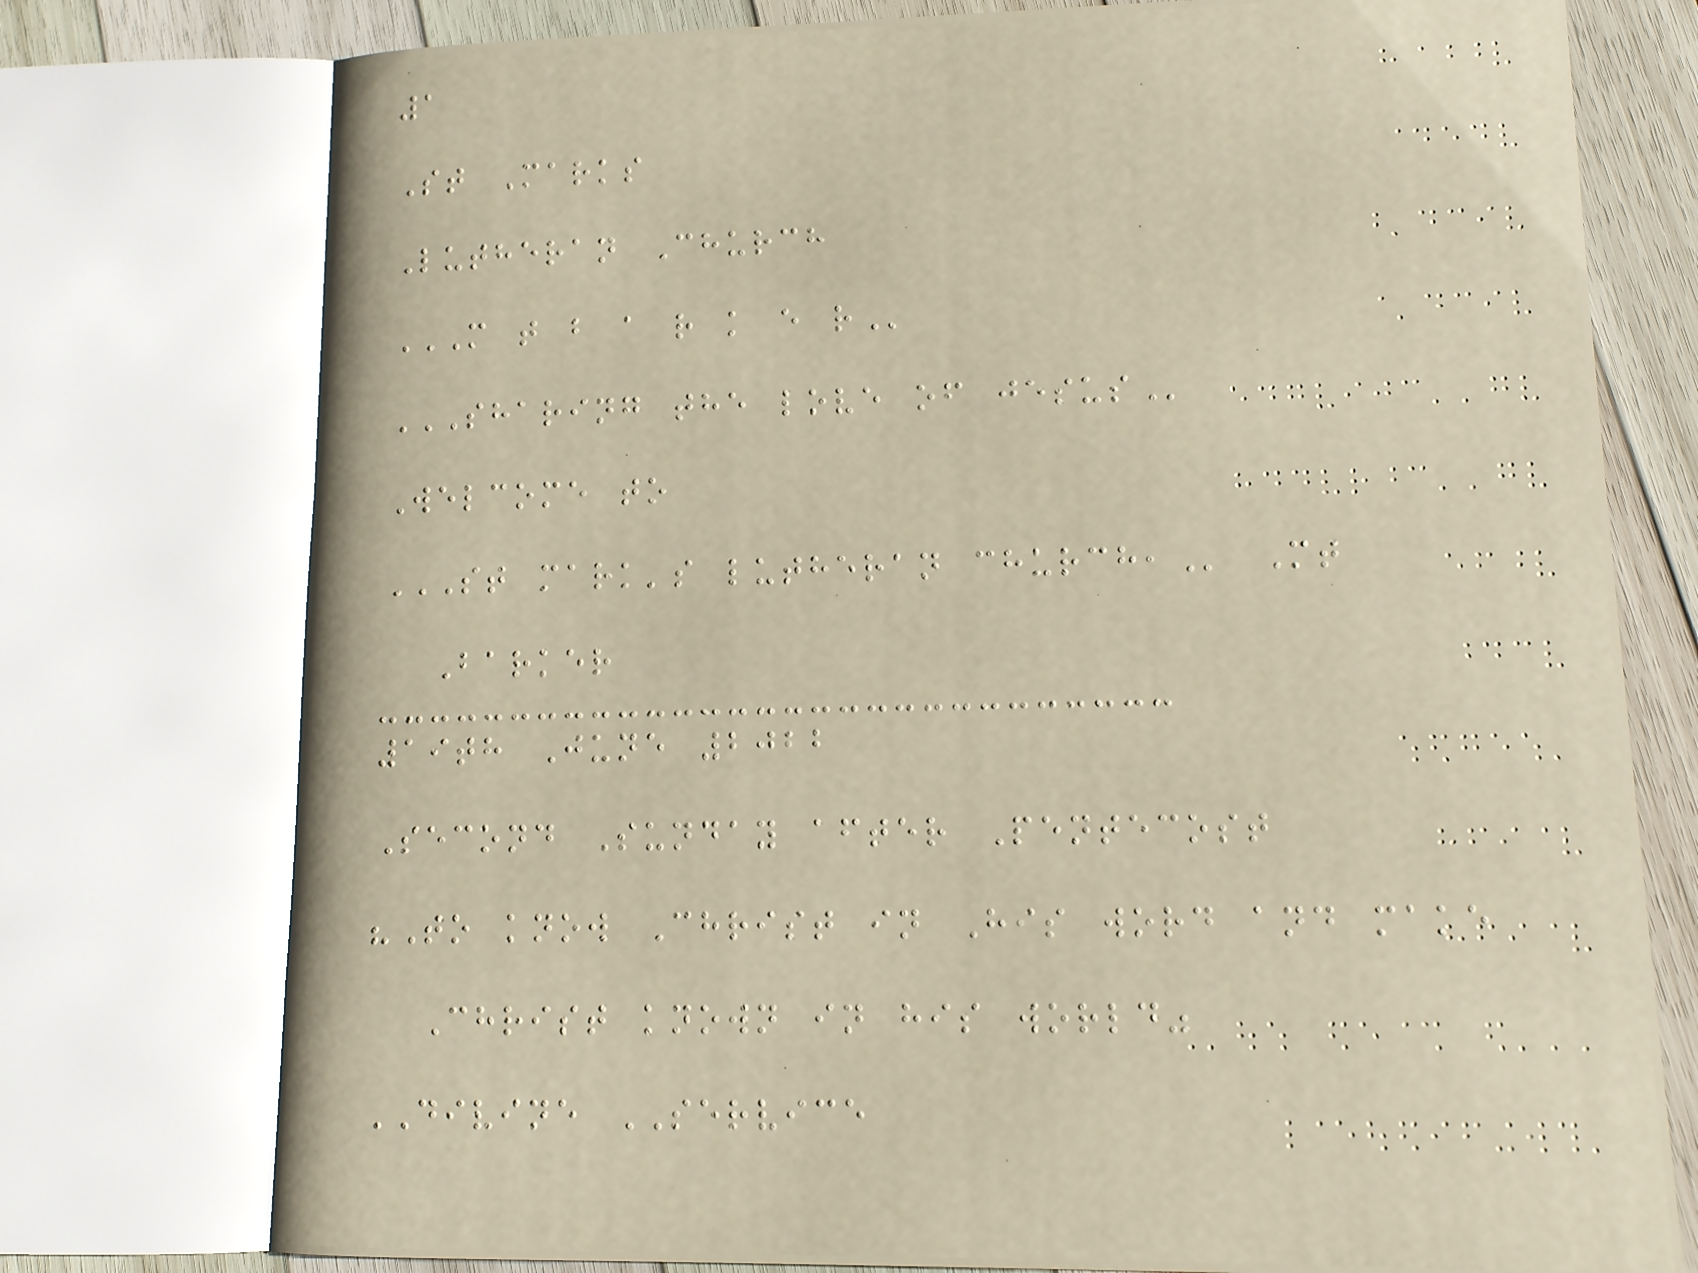1
St Marks
Lutheran Church
M T B A R K E R
SHARING THE LOVE OF JESUS
Welcome to
ST MARK'S LUTHERAN CHURCH, Mt
Barker
19th June 2022
Second Sunday after Pentecost
"To know Christ in His word and make
Christ known in his world"
DIVINE SERVICE
